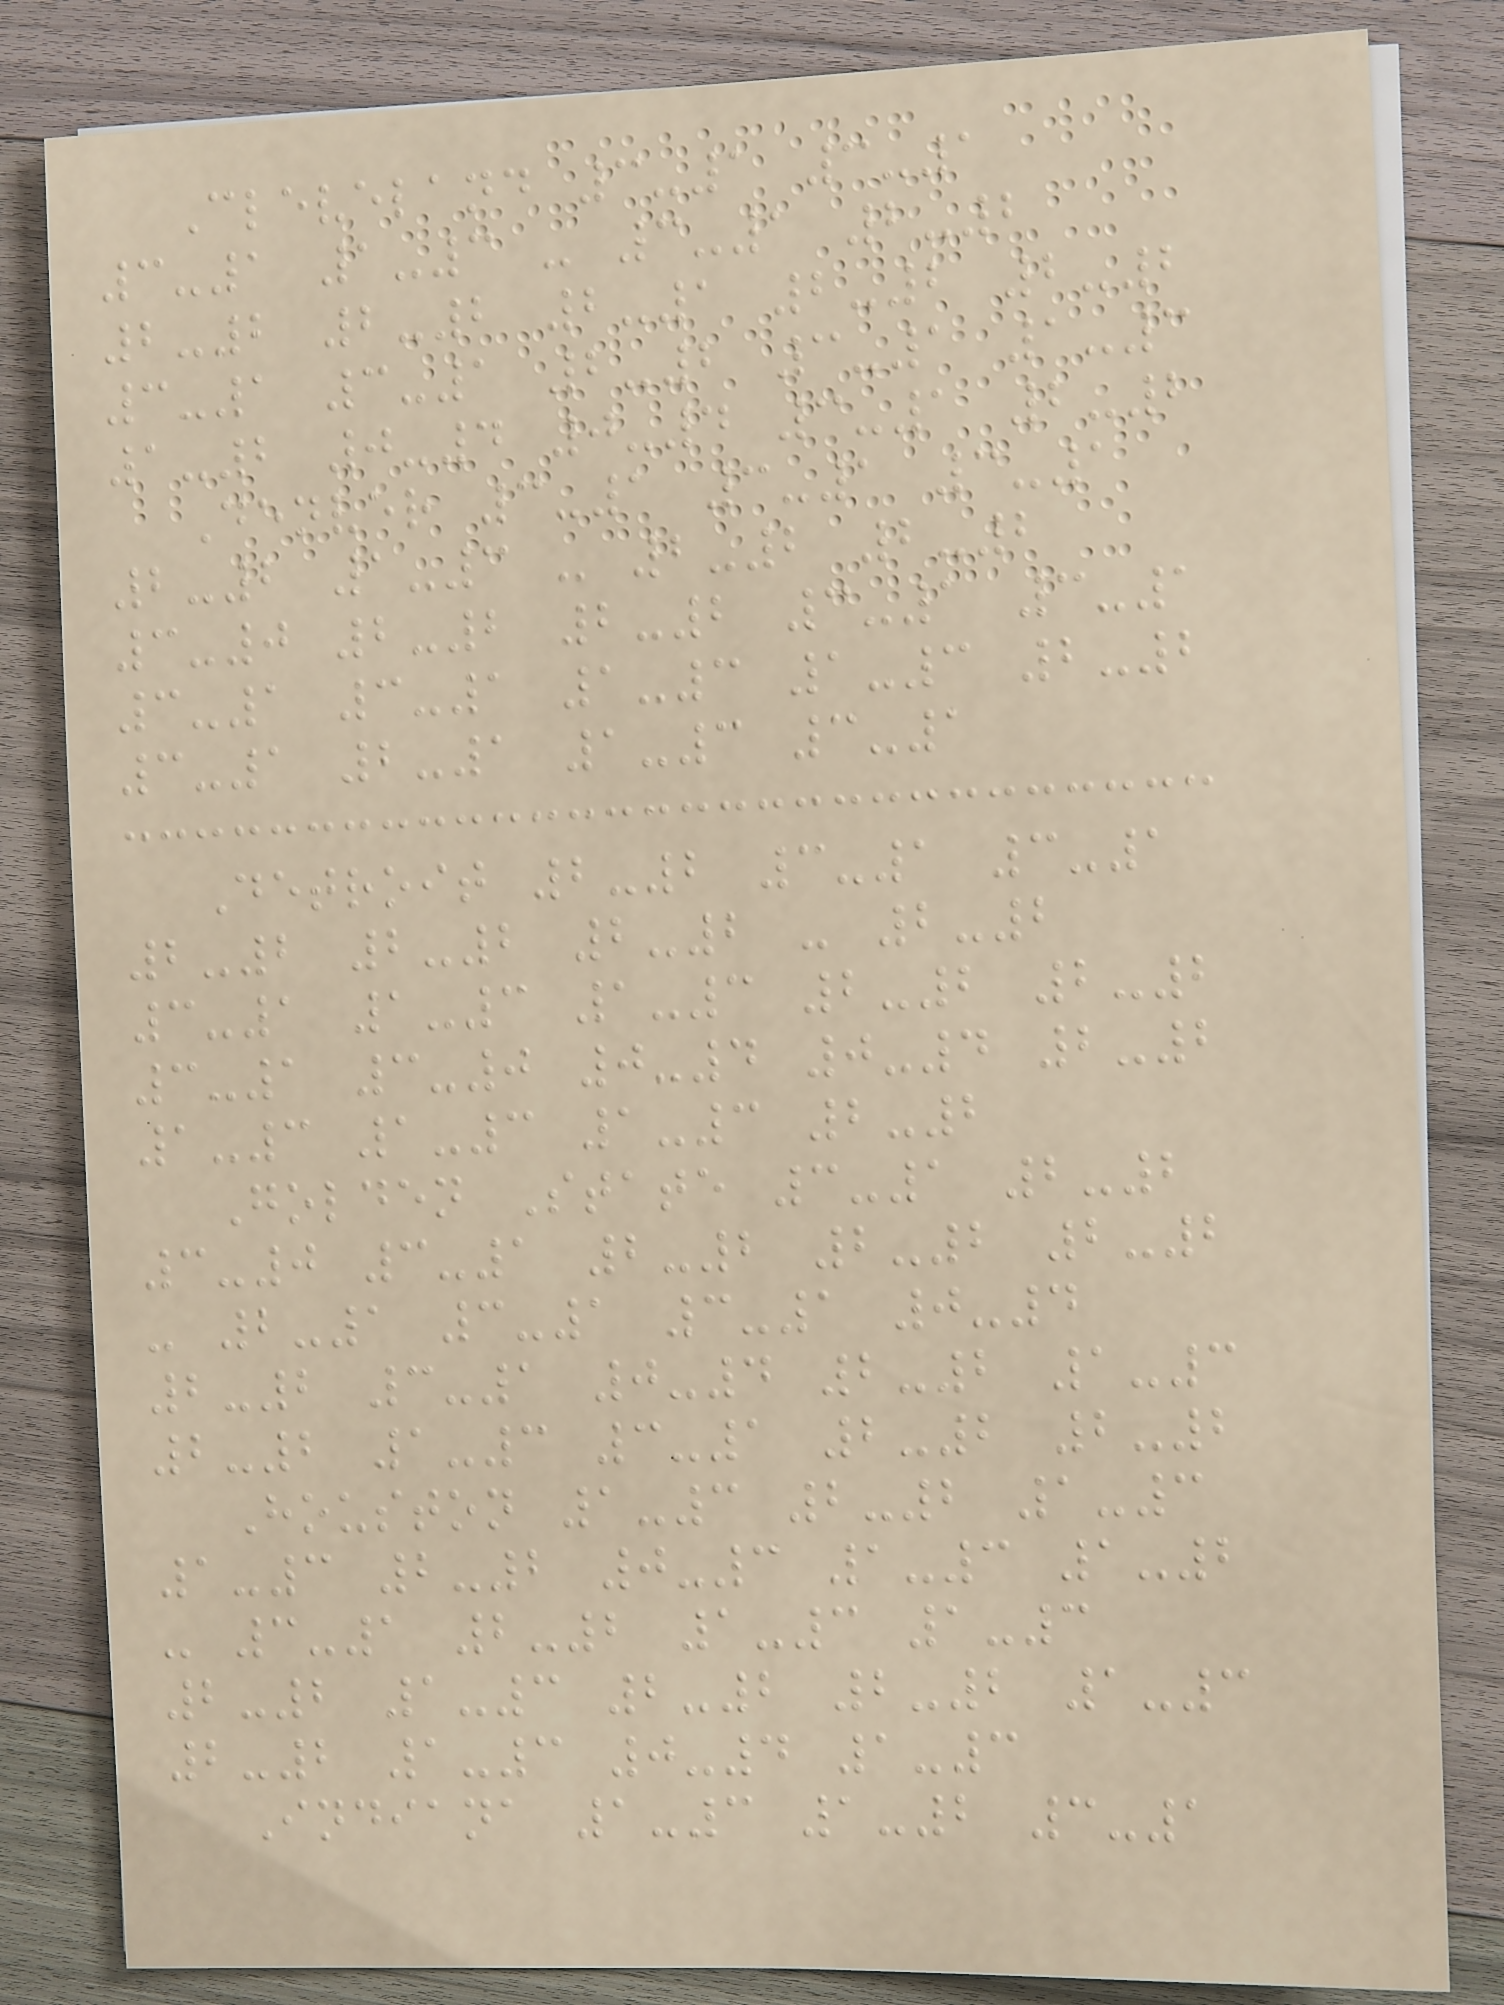Cleveland 3-1 3-1
3-1 1-3 - 3-1 2-2
2-2 2-2 2-1 2-2 2-2
3-1 3-1 2-2 3-1 1-3
1-2 0-4 0-4 3-1 2-2
Denver 3-1 3-1 3-1
2-2 1-3 - 2-2 2-2
3-0 2-2 2-2 3-1 3-1
3-1 3-1 1-3 1-3 2-2
3-1 2-1 1-3 3-1
Detroit 2-2 3-1 3-1
2-2 2-2 2-2 - 2-2
3-1 1-3 1-3 2-2 2-2
3-1 3-0 0-4 0-4 2-2
1-3 1-3 1-3 2-2
Golden State 3-1 2-2
3-0 3-1 2-2 2-2 2-2
- 2-1 3-1 3-1 0-4
2-2 3-1 0-4 2-2 1-3
2-2 1-3 3-1 2-2 2-2
Houston 1-3 2-2 1-3
1-3 2-2 0-3 1-3 1-2
- 3-1 2-2 1-3 1-3
2-2 1-3 2-2 2-2 1-3
2-2 1-3 0-4 1-3
Indiana 1-3 1-2 3-1
